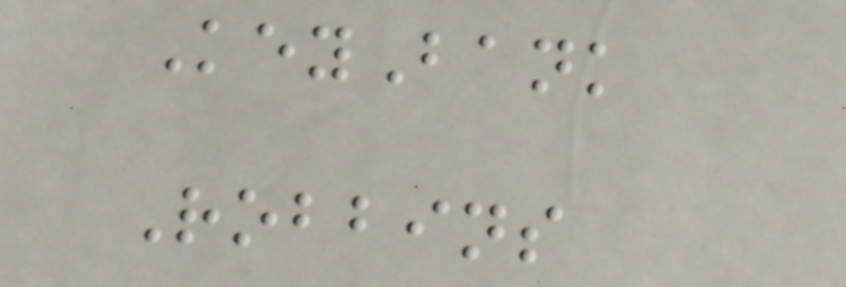KeyBank
Robbins
